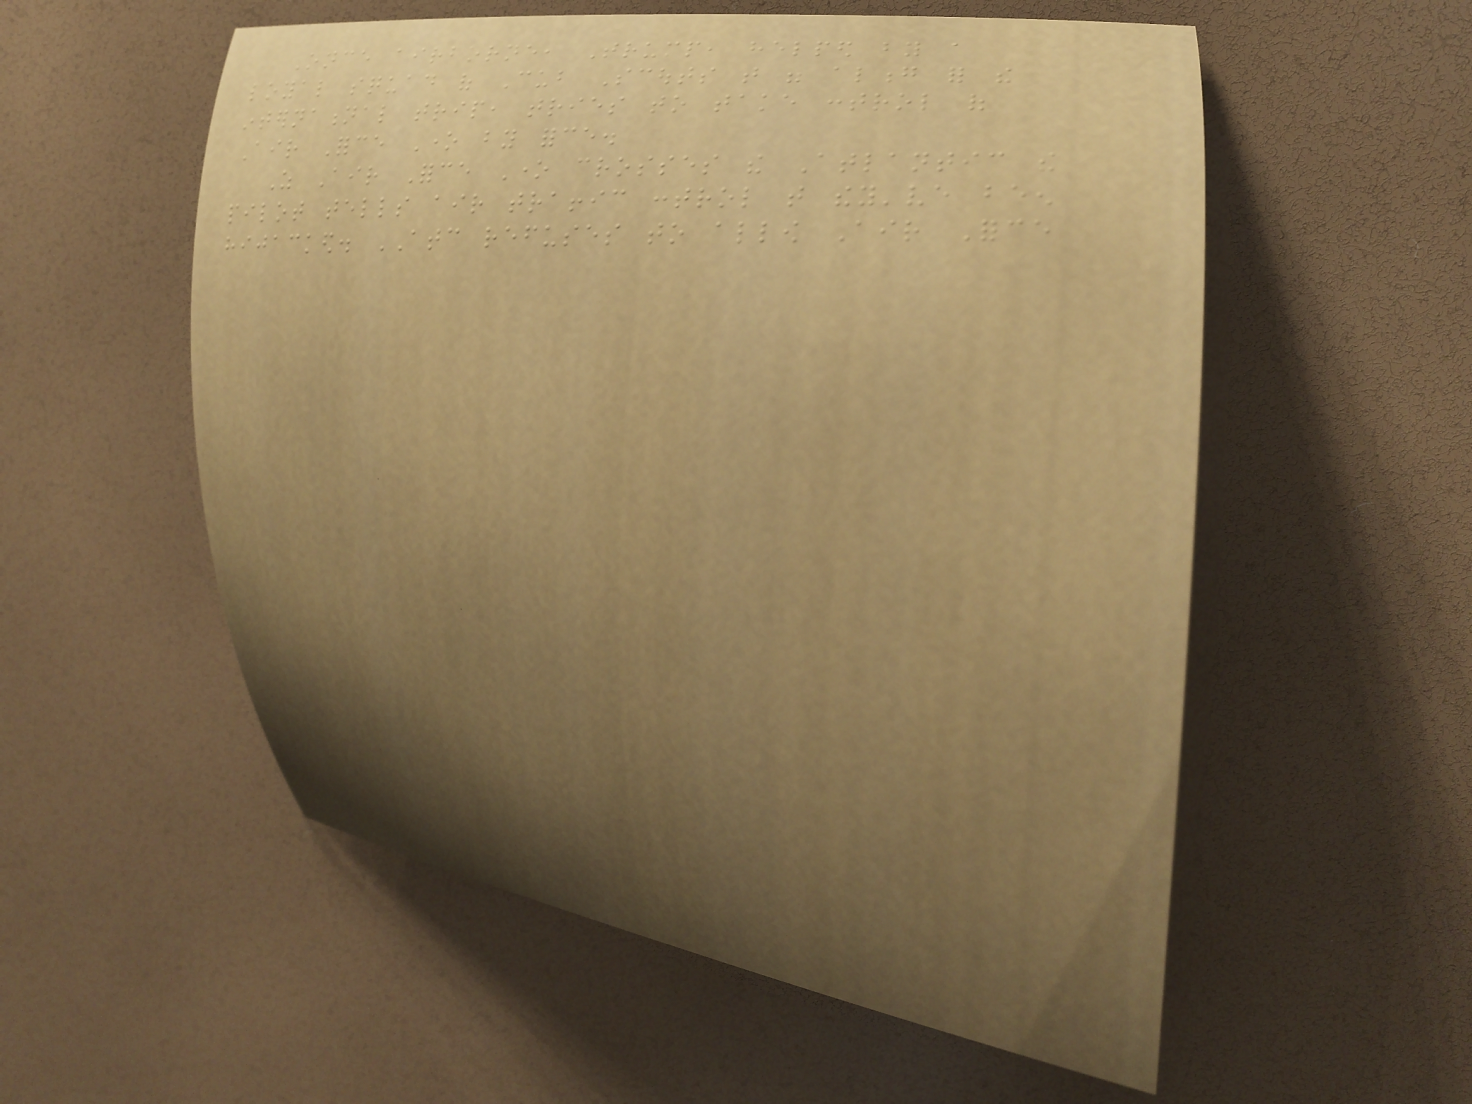Once airborne, Trump, helped by a
loyal squad of Cub Scouts that were along for the
international trip, tries to take control of
Air Force One by force.
As Air Force One crosses the Atlantic the
pilot tells air traffic control that they've been
hijacked. ATC refuses to allow Air Force
